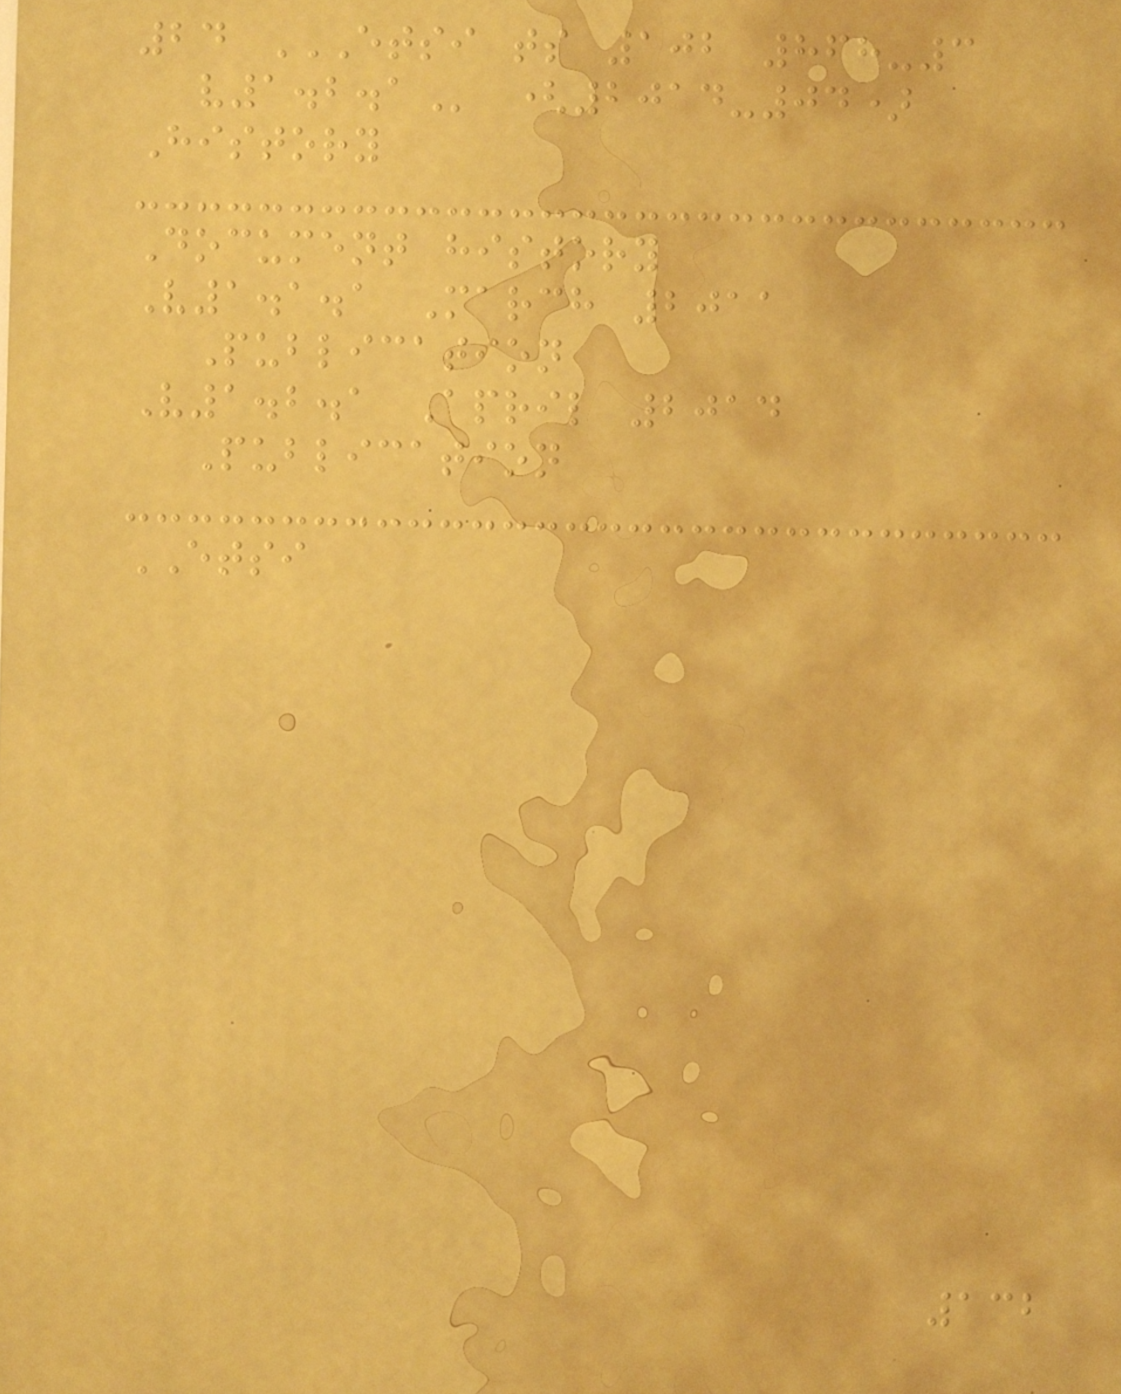24 ETSI TS 102 868-3
V1.2.1 (2014-04)
History
Document history
V1.1.1 March 2011
Publication
V1.2.1 April 2014
Publication
ETSI
132
